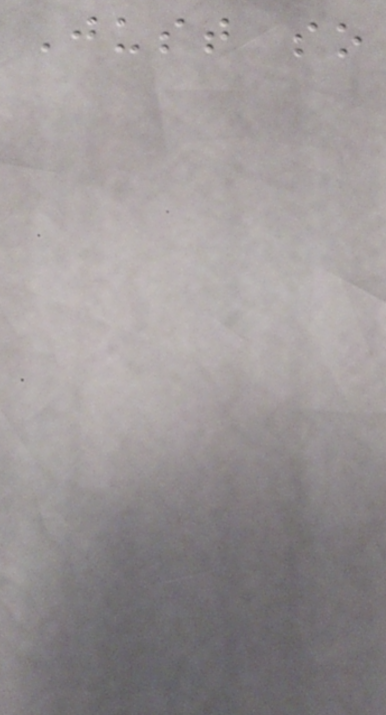Just so
